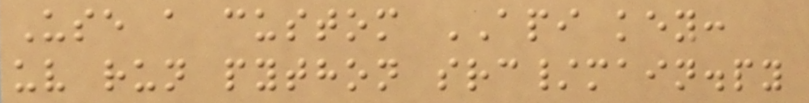Use a custom API key:
uv run python src/main.py
